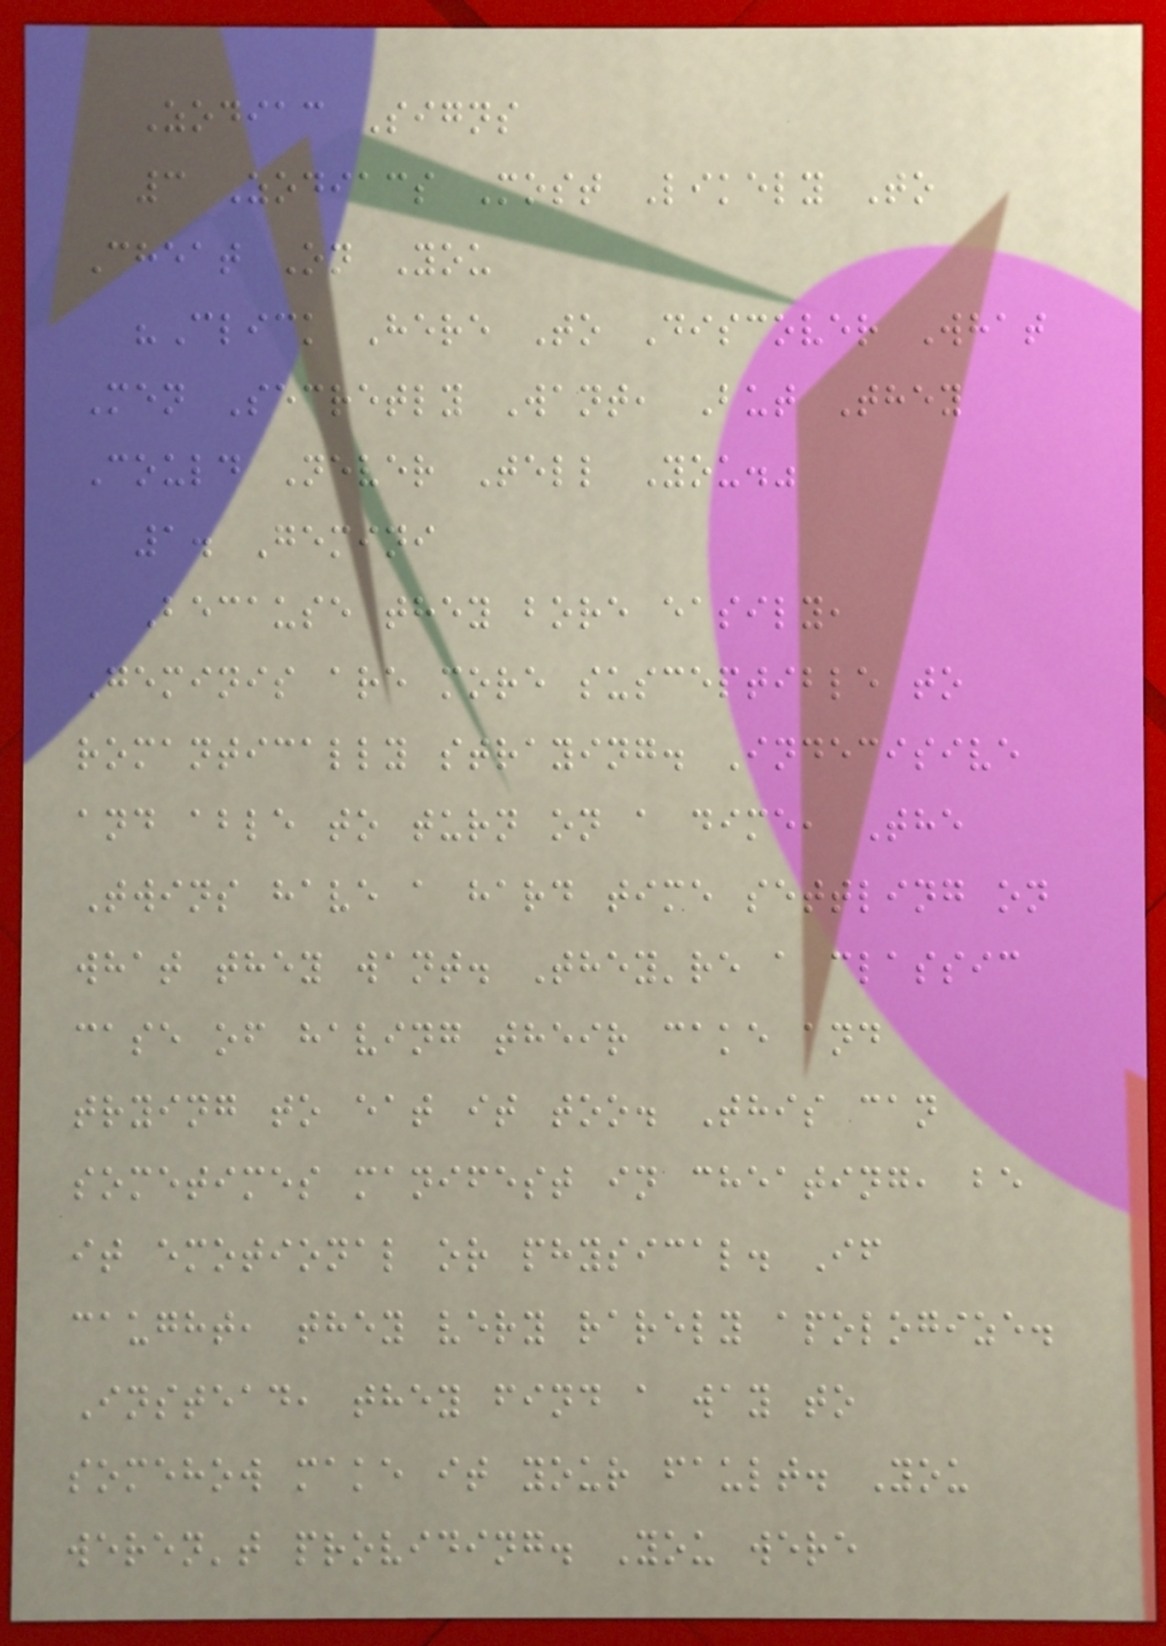Zodiac Signs
3 Zodiacs Most Likely To
Cheat On You
"Click Here To Discover What
Men Secretly Want, But They
Could Never Tell You."
1. Gemini
Because they bore easily,
Geminis are more susceptible to
romantically straying. Indecisive
and able to turn on a dime, The
Twins have a hard time settling on
what they want. They're a classic
case of having their cake and
trying to eat it too. This can
sometimes manifest in cheating, be
it emotional or physical. If
caught, they very rarely apologize.
Instead, they find a way to
somehow make it your fault. You
weren't providing. You were
